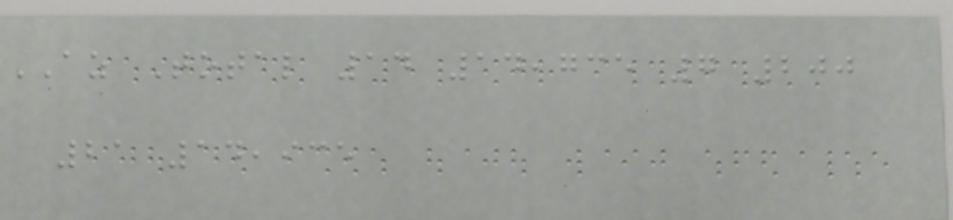AZ Total 14 14,735 7 200
21 14,935
